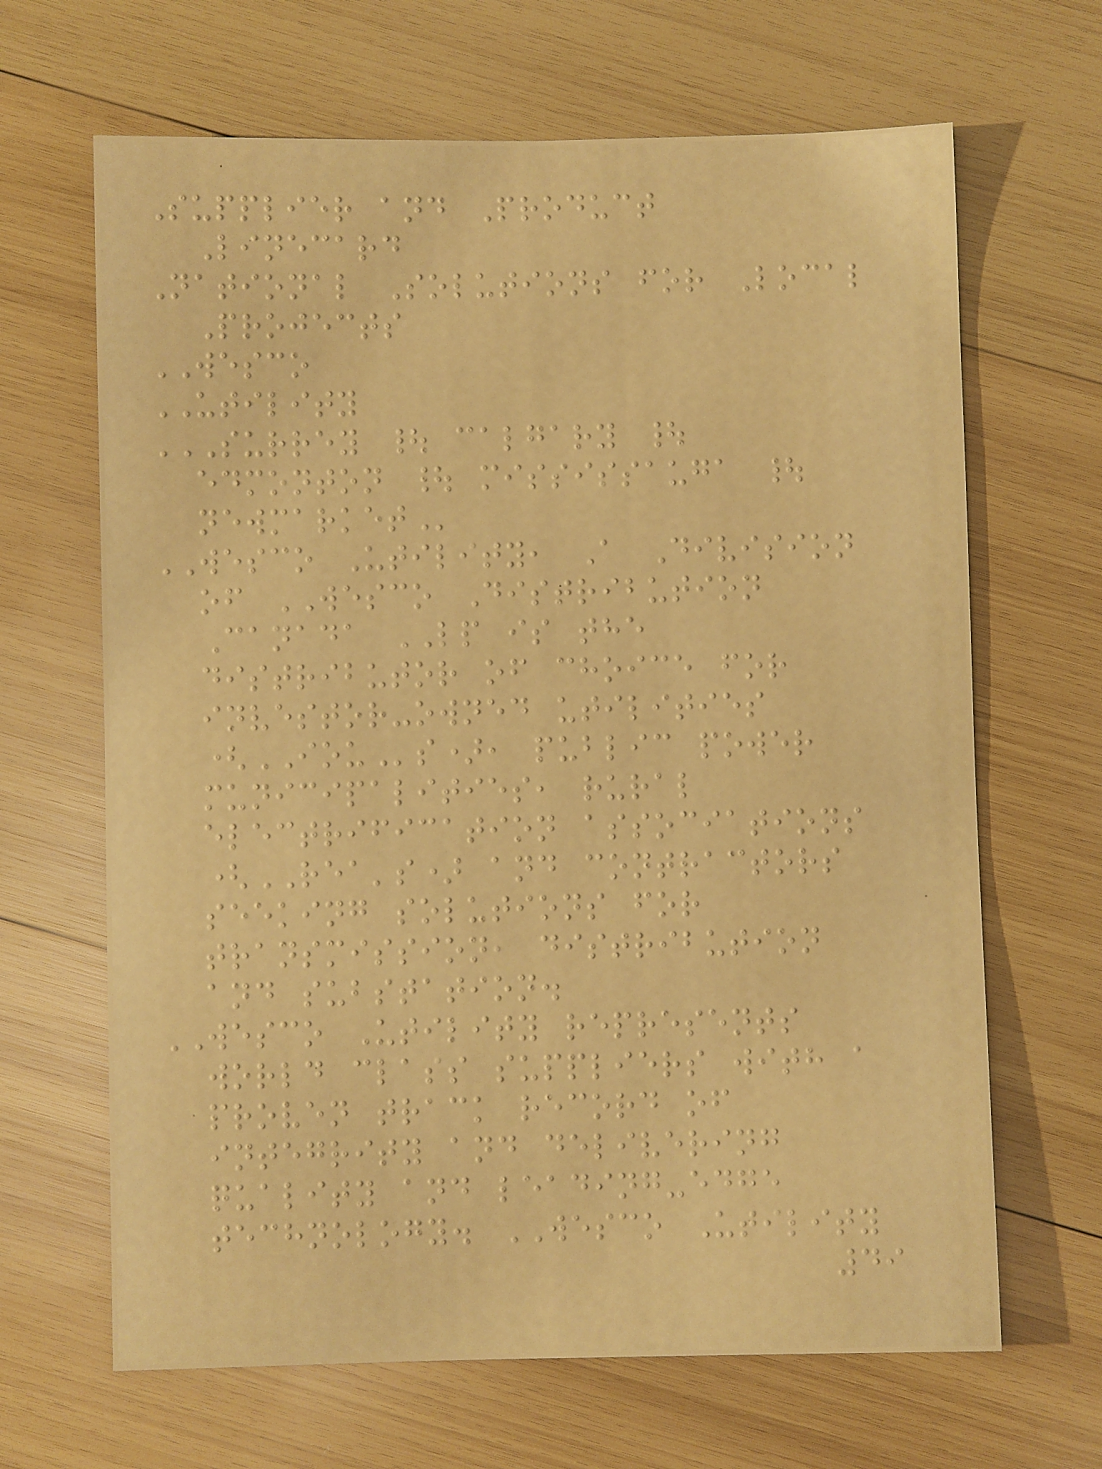Supplier and Product
Linecard
National Solutions for Local
Projects
WESCO
UTILITY
SURREY | CALGARY |
EDMONTON | MISSISSAUGA |
NEWMARKET
WESCO Utility, A Division
of WESCO Distribution
Canada LP is the
distributor of choice for
investor-owned utilities
(IOUs), public power
municipalities, rural
electrification associations
(REA's) and contractors
seeking solutions for
transmission, distribution
and substation.
WESCO Utility represents
world class suppliers with a
proven track record of
integrity and delivering
quality and leading-edge
technology. WESCO Utility
49
